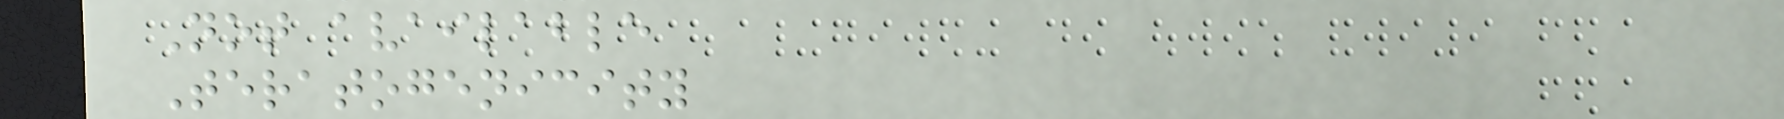Not available
Teratogenicity
